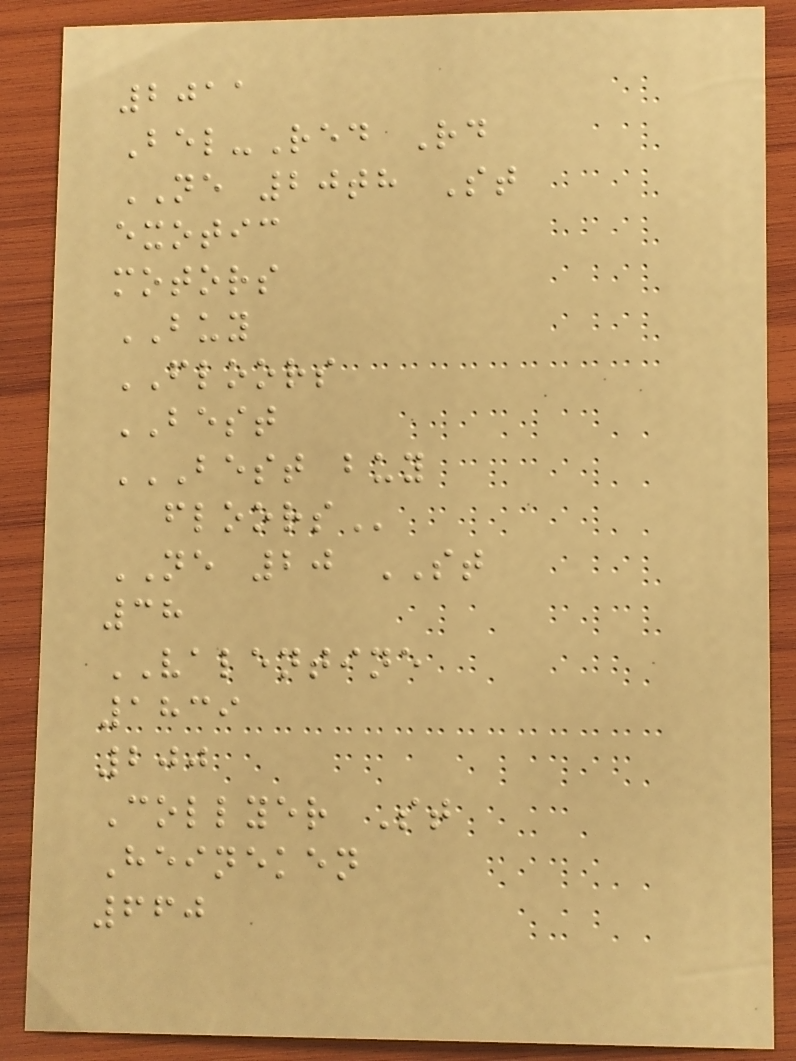2011
Bel-Red Rd
NE 20th St
exotic
motors
BUY
FLOORS
BEST
BEST BUY
FLOORS
NE 20 ST
38
VALENTINE
1839
200
Collyer St
Heineken
660
